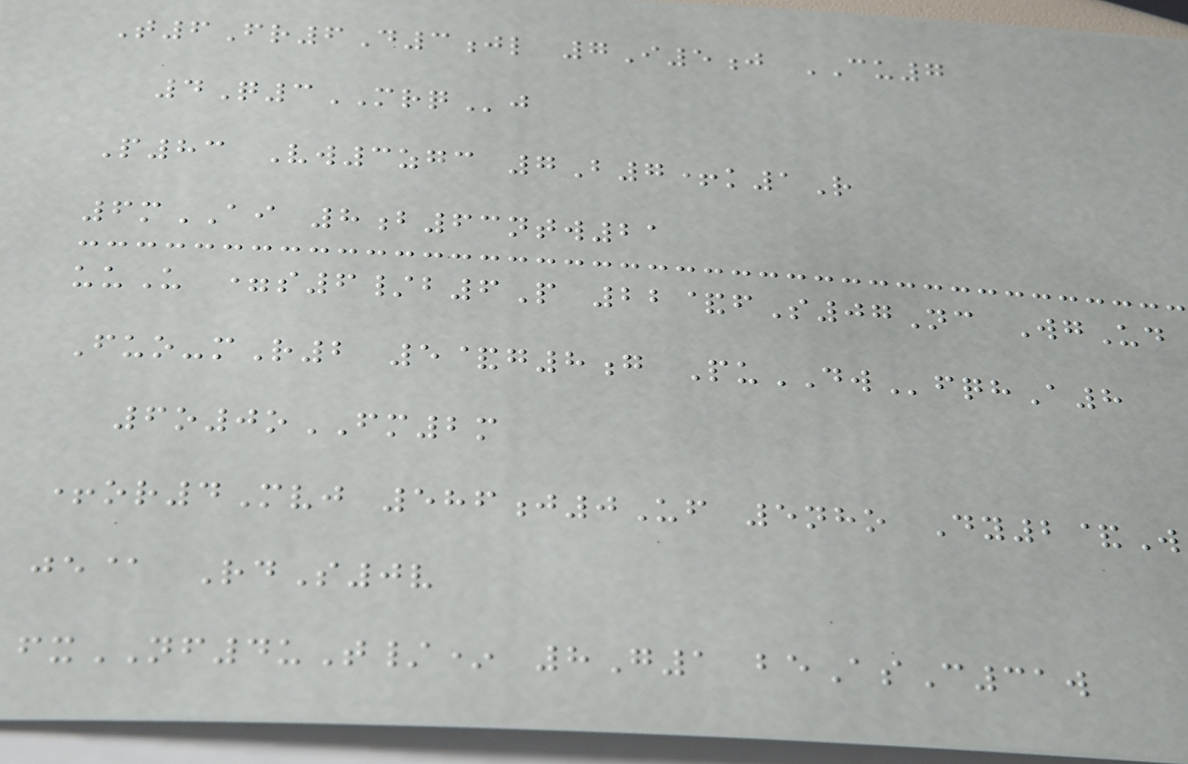T6Fr6D3jl 7I5j CU7
4Q3MRQj
P83 Vw3zgc 7B7+k1R
6mAI 8b63ntw21
uuU =s6/b6P 22&fS07Nc WgUd
Fuo-mR2 5&g8g PuDWfqhA8
6o0oFM2m
+or4Mvj 586j0Uf 5nho Dy2&W
je@ RdS0v
fxNF4uT/* 8G1 beAsC31w
